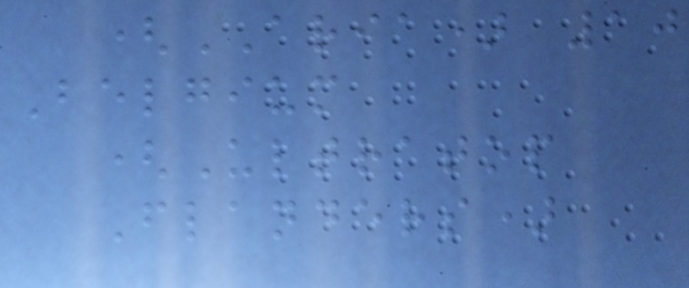(ARIA) 10
Belgium
(Ultratop
Flanders)
